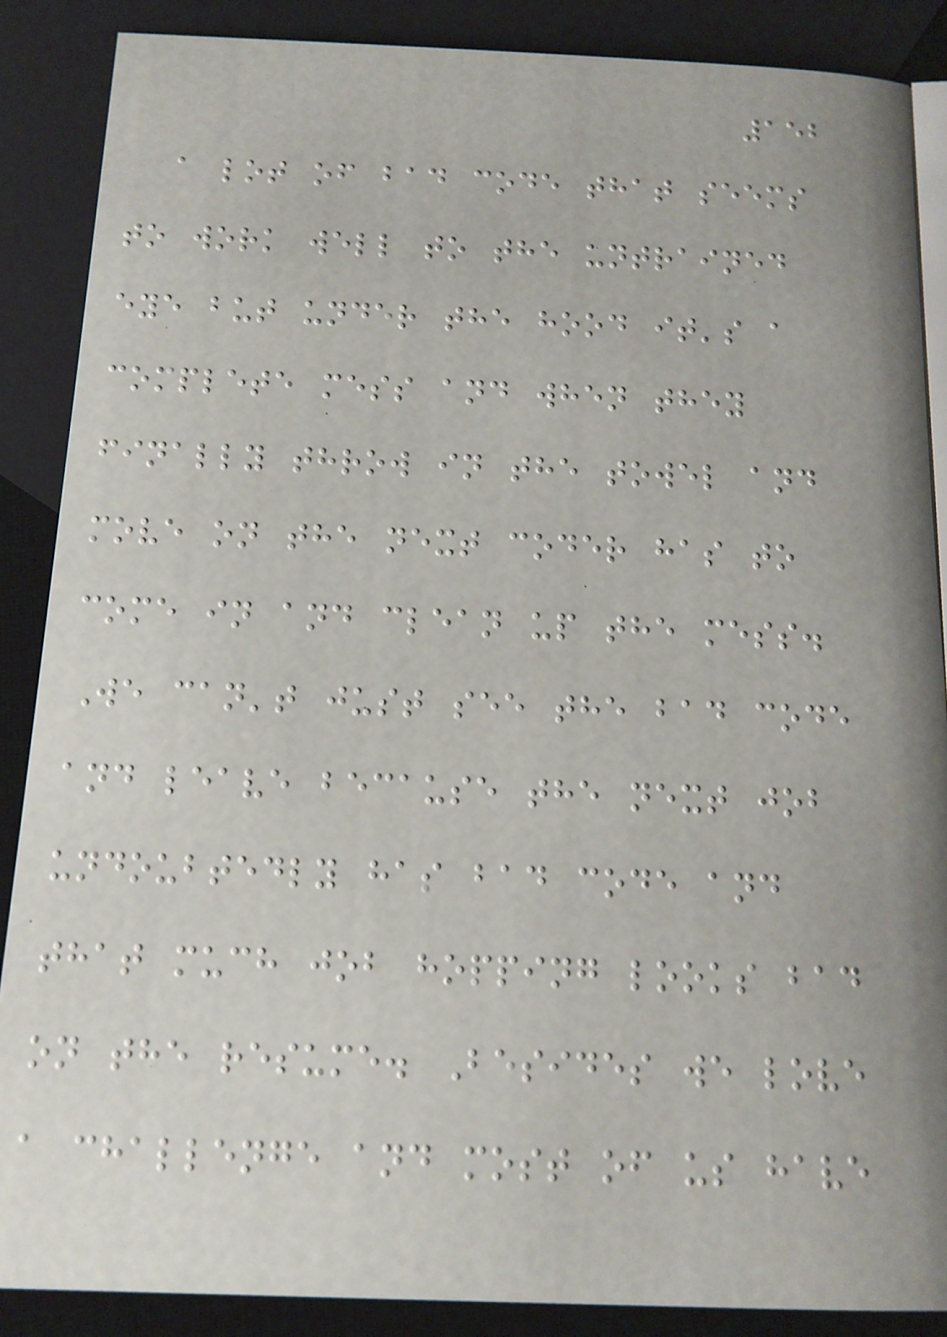152
a lot of bad code that seems
to work well to the untrained
eye but under the hood it's a
complete mess and when they
finally throw in the towel and
move on the next coder has to
come in and clean up the mess.
We can't just see the bad code
and leave because the next job
undoubtedly has bad code and
that much job hopping looks bad
on the resume. Besides we love
a challenge and most of us have
